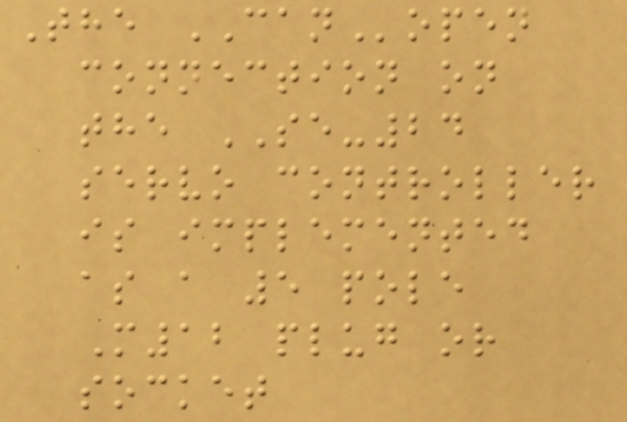The CANopen
connection on
the SE-24
servo controller
is implemented
as a 5 pole
M12 plug or
socket
